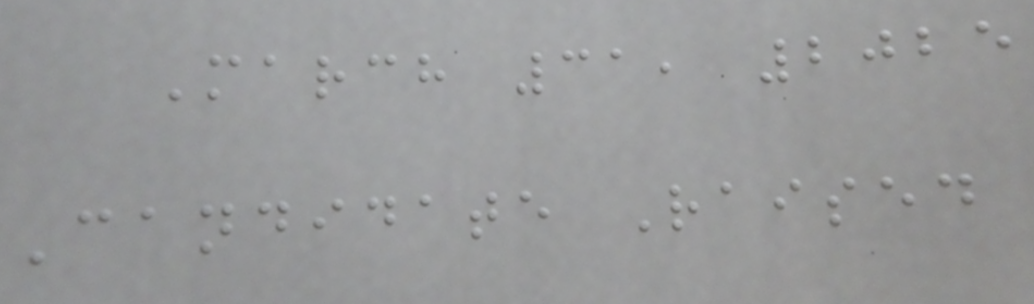March 31, 2025
Candidate Raised
